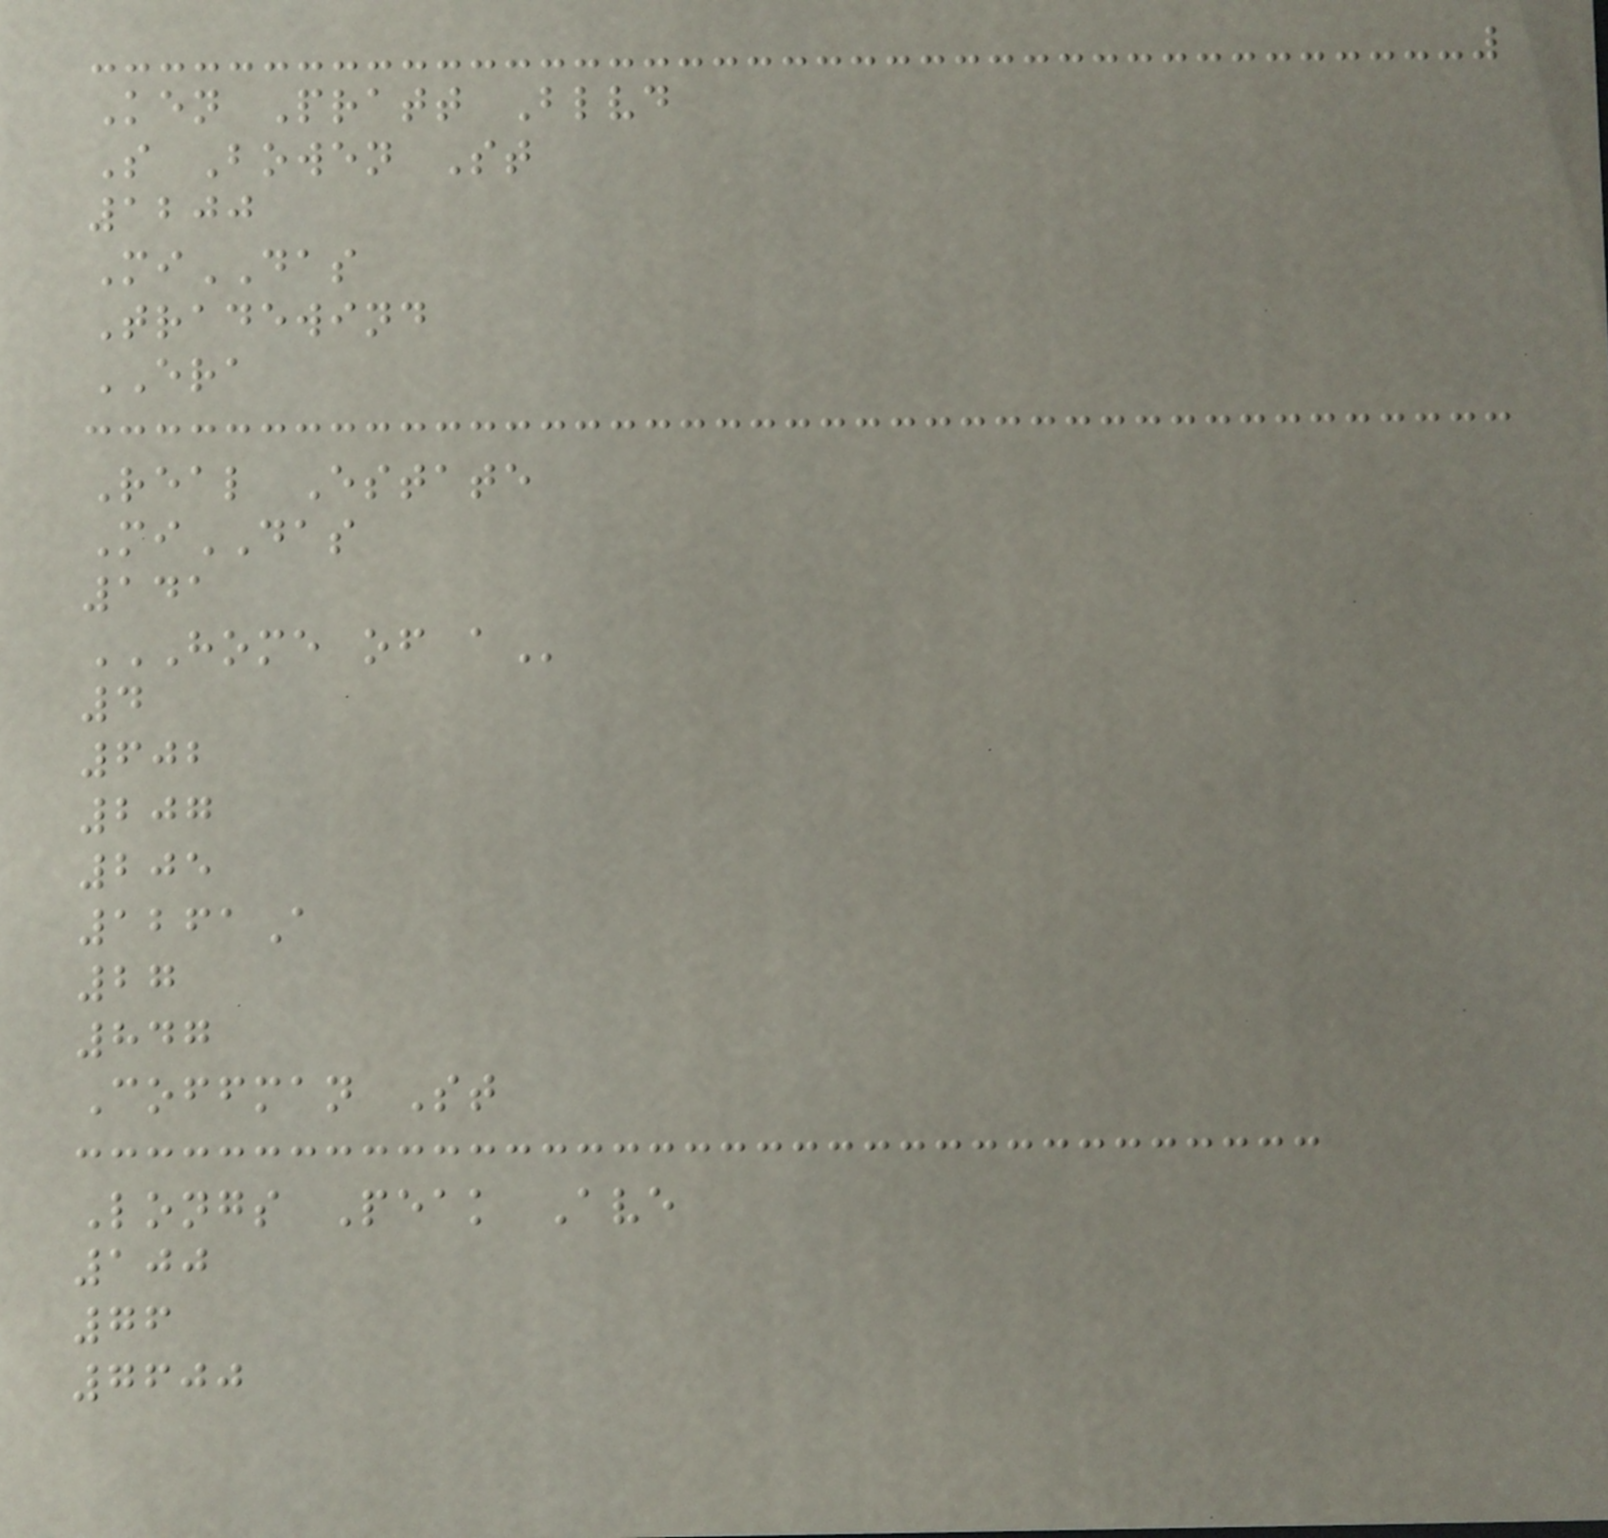Ken Pratt Blvd
S Bowen St
1200
MiDAS
Tradewind
ERA
Real Estate
MiDAS
141
HOME OF A
4
602
207
205
1261A
27
847
Coffman St
Longs Peak Ave
100
76
7600
